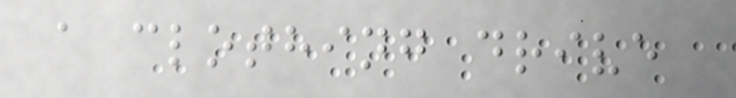a clothing drive
